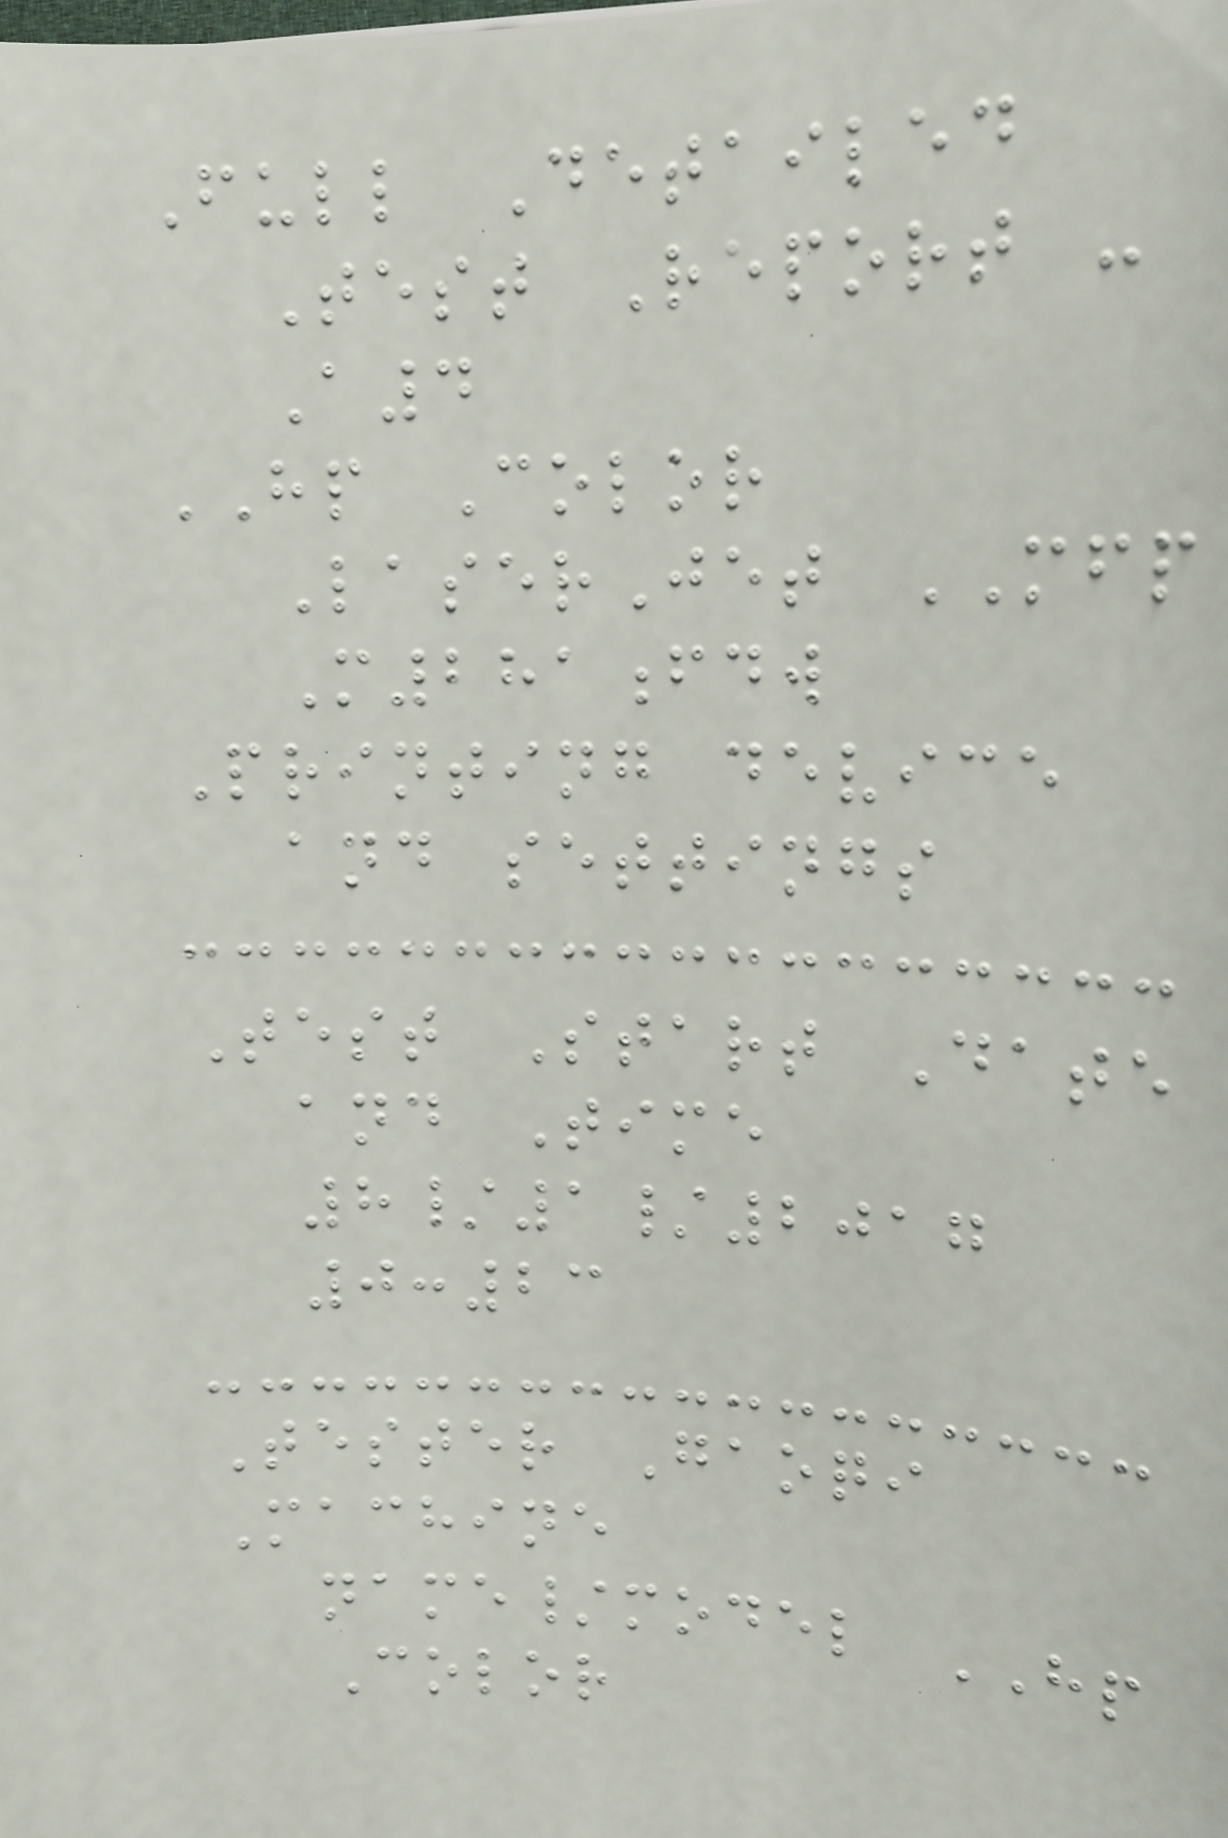Full Detailed
Test Report -
A4
HP Color
LaserJet MFP
M281fdw
Printing device
and settings
Test Start Date
and Time
8/1/2017
0:23
Tester Gaoqi
Machine
name/model HP
Color
